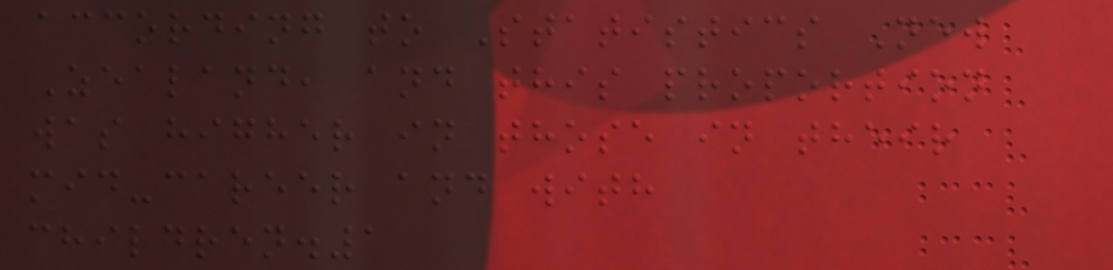according to Statistics New
Zealand, and this proportion
was higher in those in their
mid-career and with
children.1
